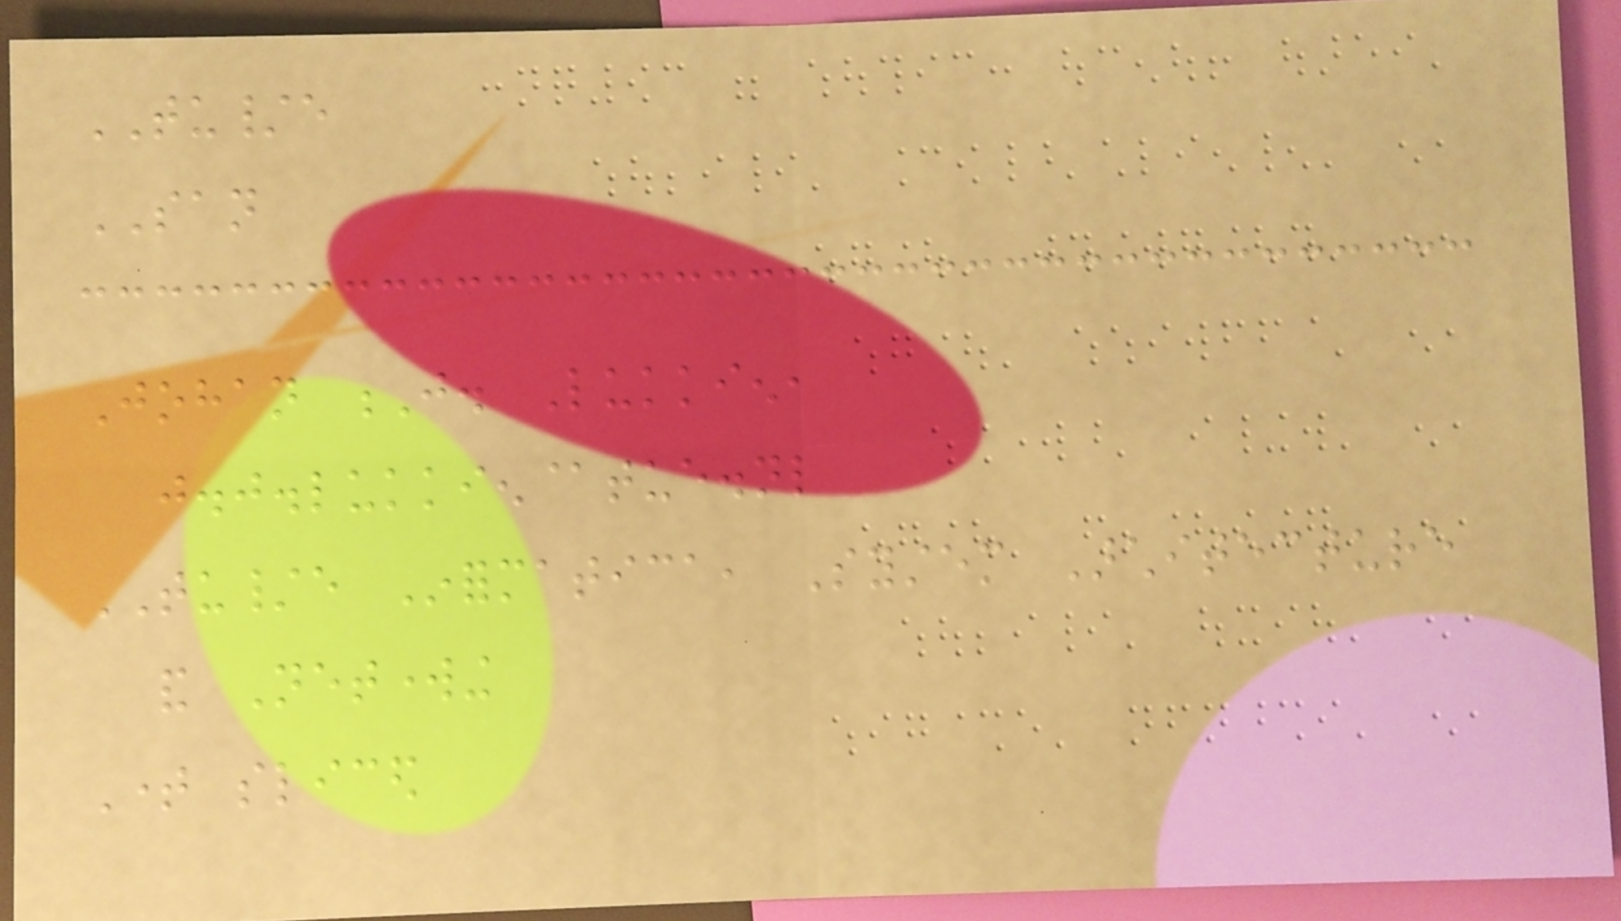TU/e
SAN
Johan J. Lukkien,
j.j.lukkien@tue.nl
TU/e Informatica, System Architecture
and Networking
Time sliced
